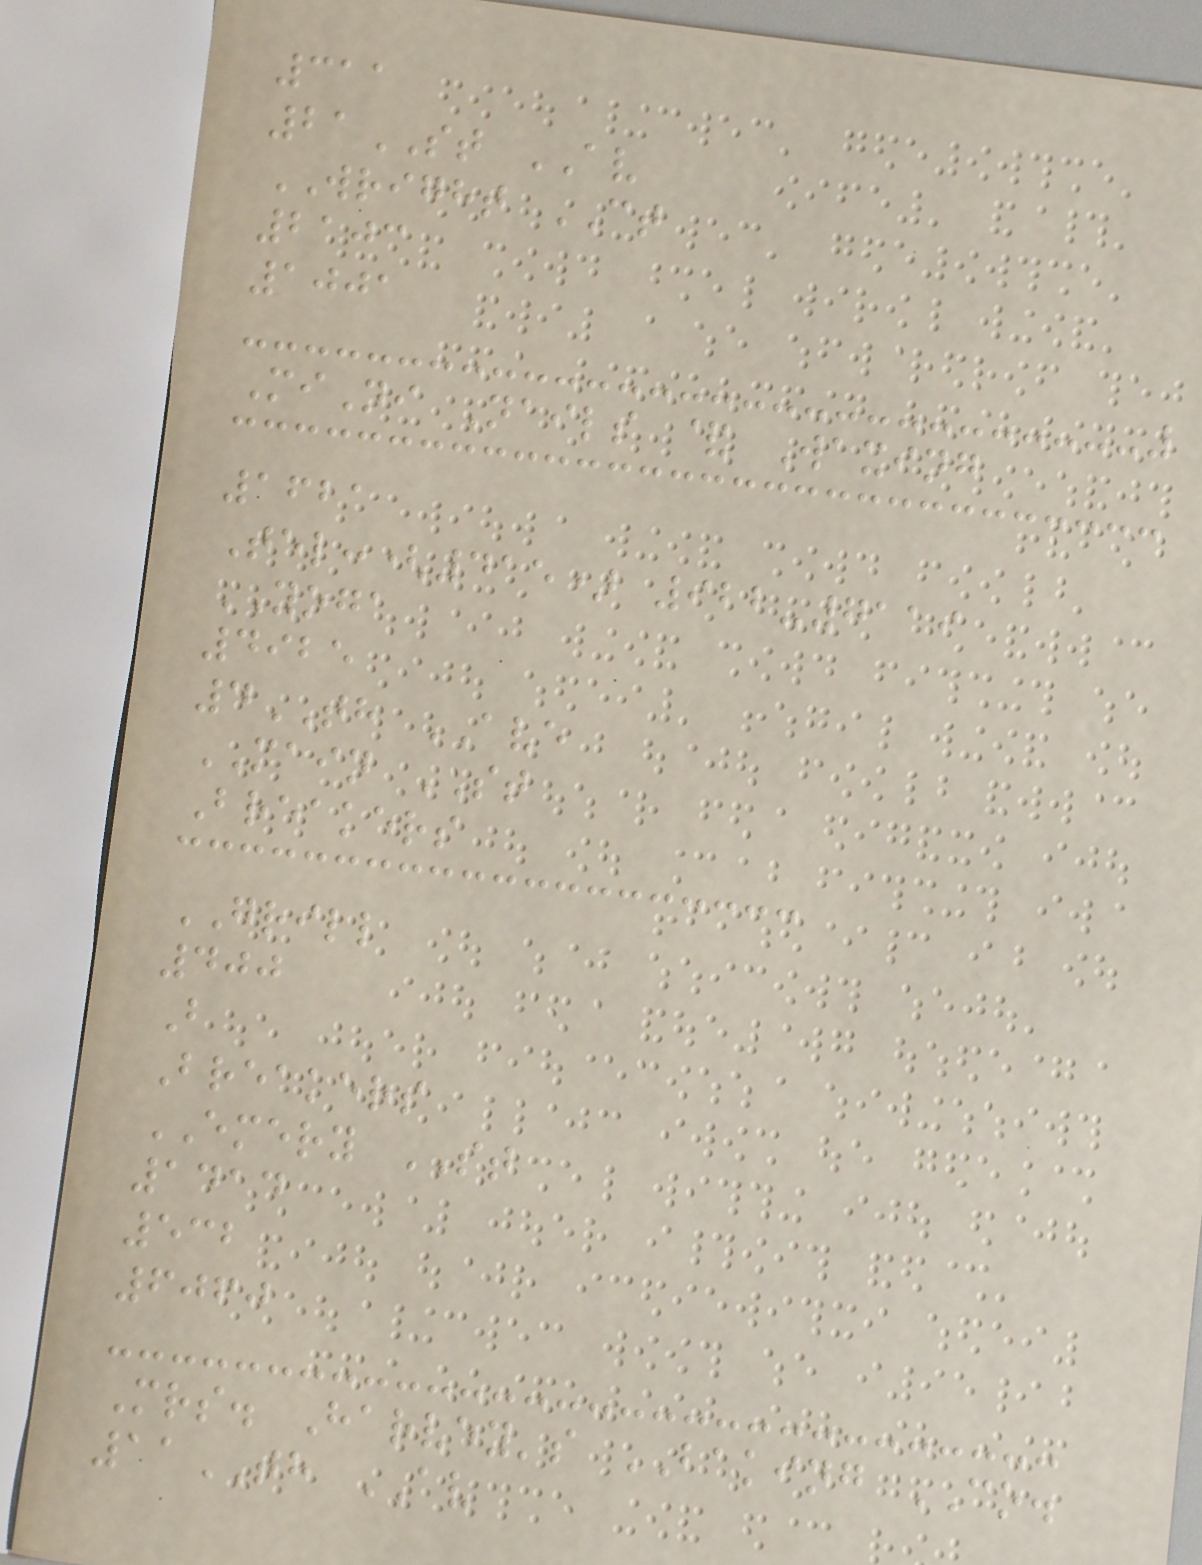311
21ST AV
WRIGHT CT
2103
1001
MiNi Nails & Waxing
1621
Tel:(415) 922-7119
YOGA
4925
4TH AVE
MAIN ST
Breakers
GRILL
400
B
Breakers
EMERY ST
1414
532
6060
Mrs. Harvey's BAKING CO.
11TH AV
